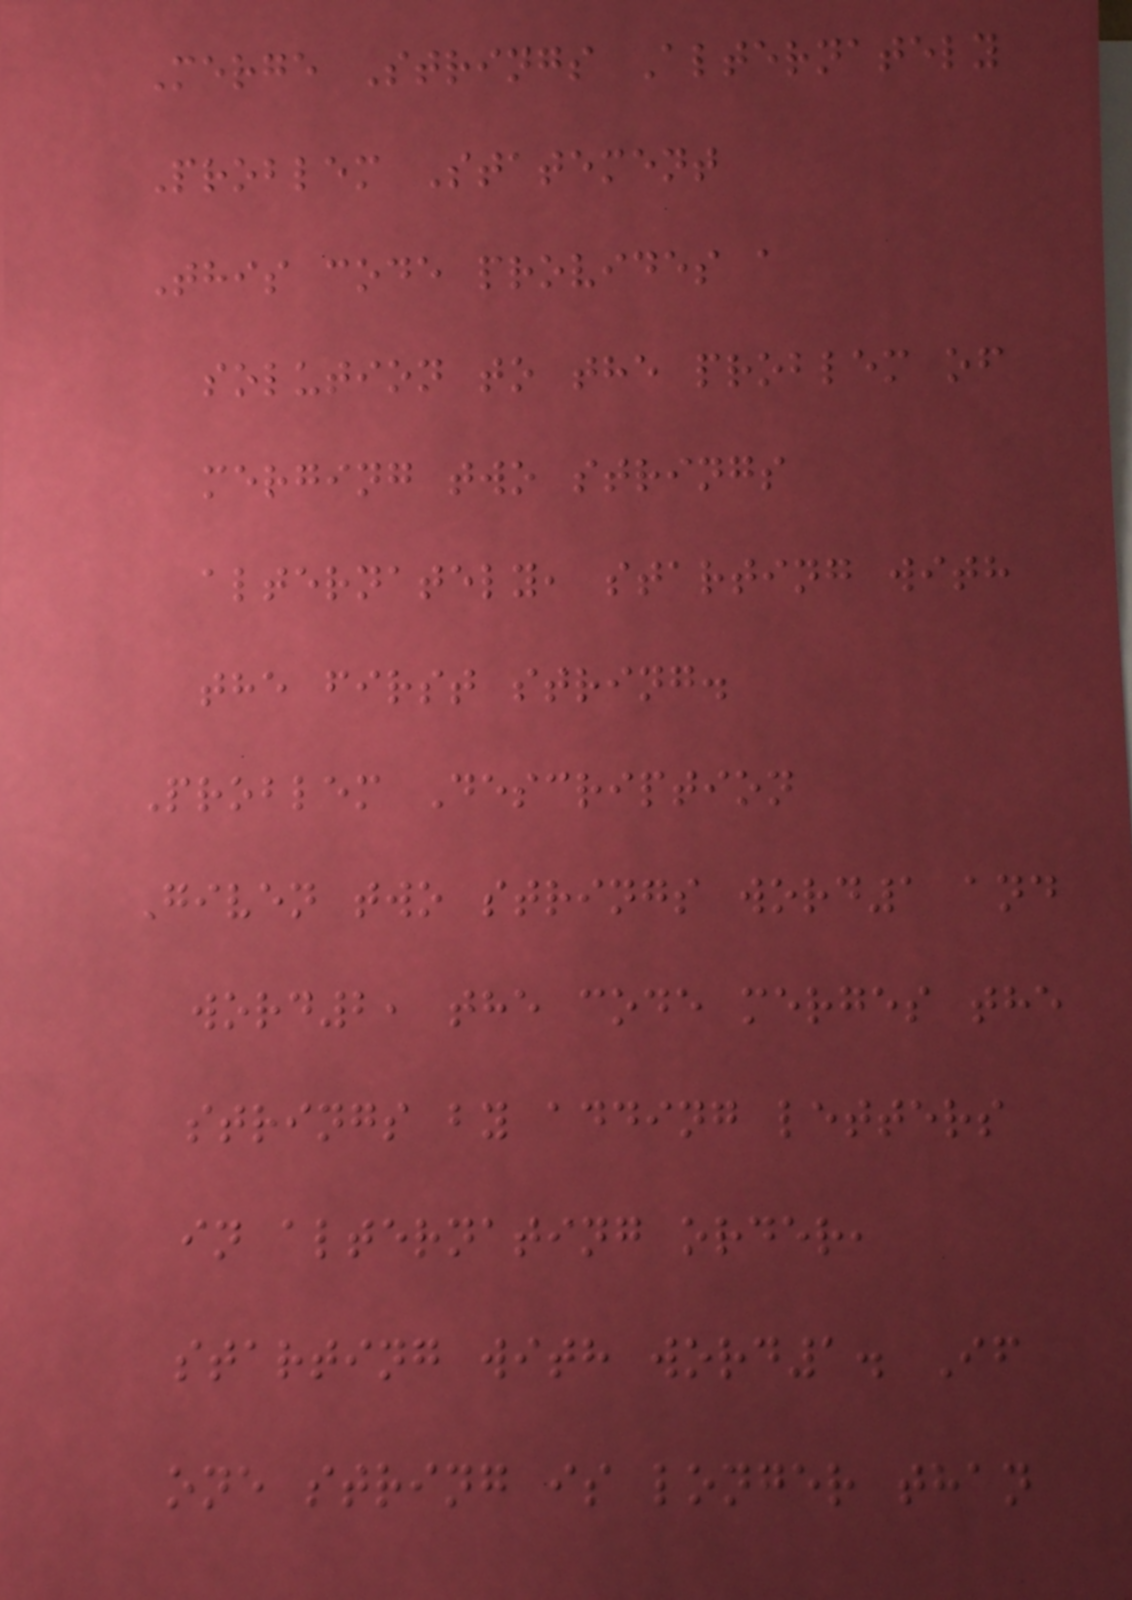Merge Strings Alternately
Problem Statement
This code provides a
solution to the problem of
merging two strings
alternately, starting with
the first string.
Problem Description
Given two strings word1 and
word2, the code merges the
strings by adding letters
in alternating order,
starting with word1. If
one string is longer than
